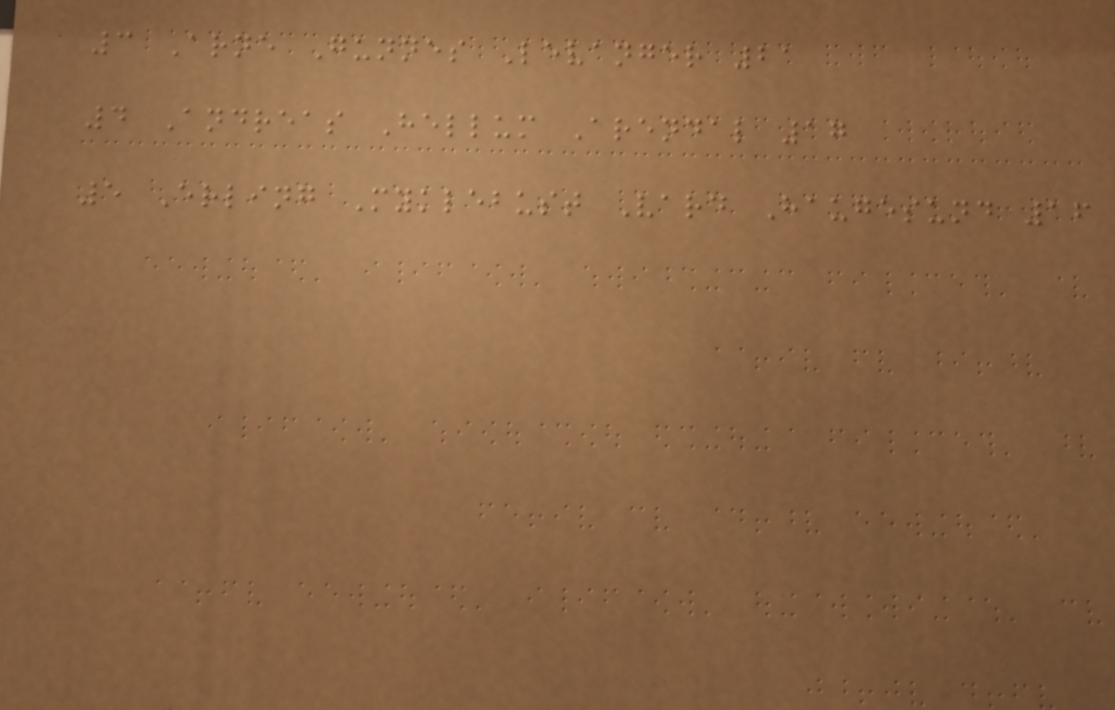3 Arne Gunnes Levanger 21
4 Andreas Hellum Arendal 17
5 Erling Myklebust Vard Haugesund 16
